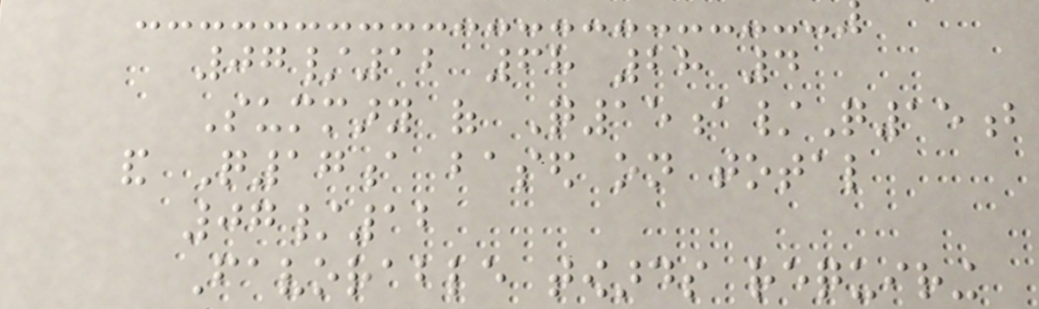07/12 68 28 4
Summary of Q15a/Q15b
and Q17a based on total
07/12
Favorable towards requiring
